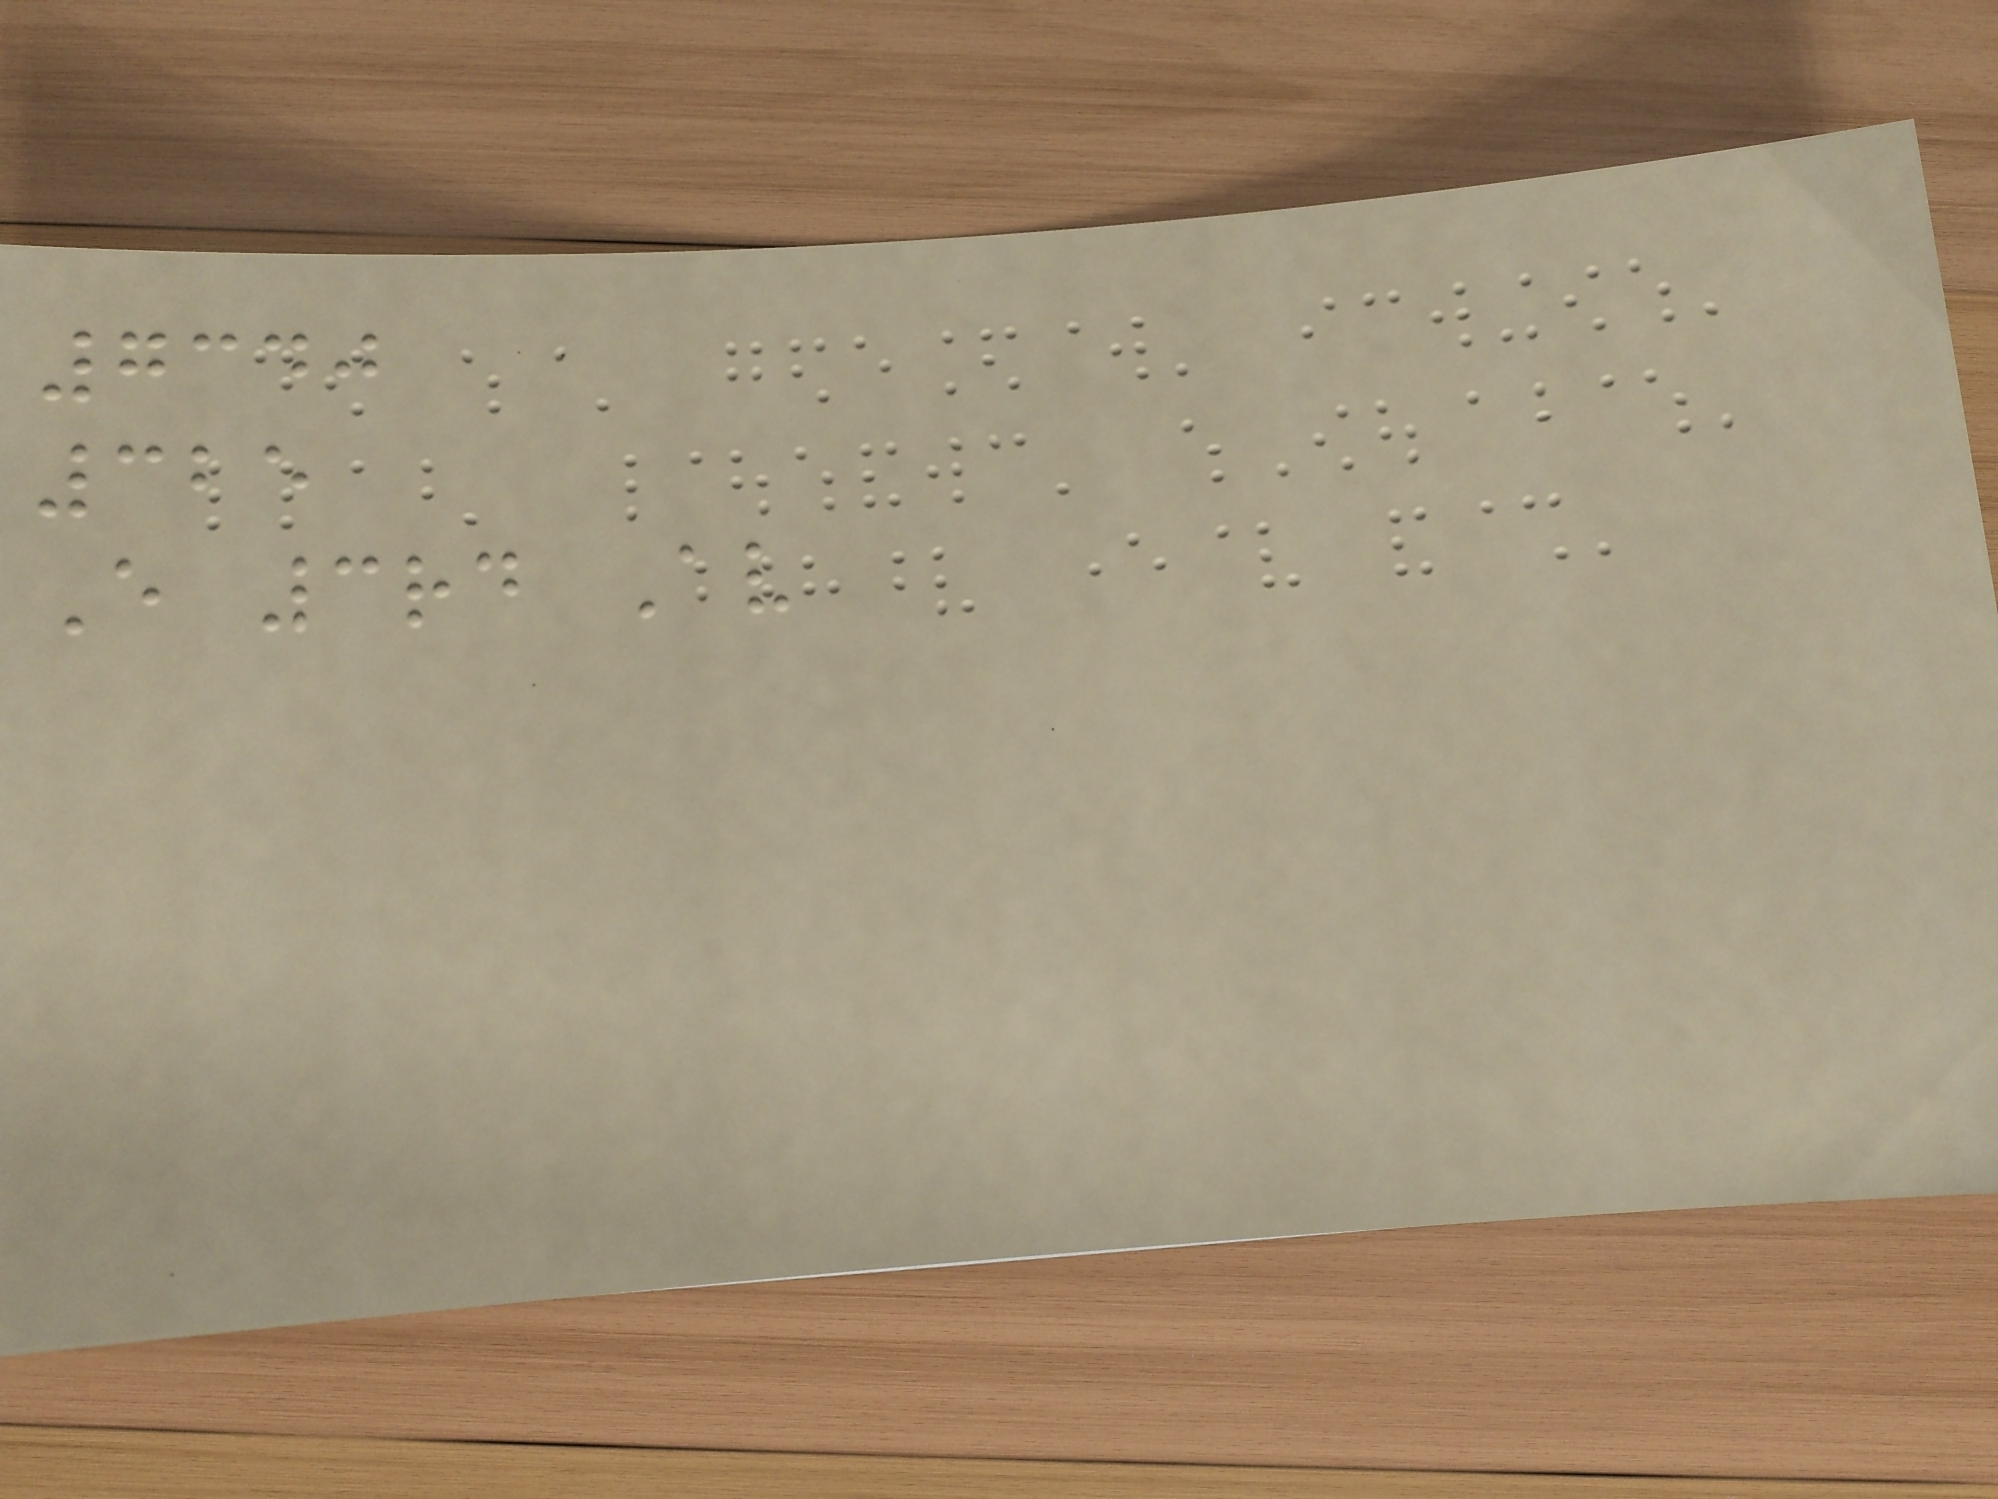7340
325
E 3rd Av
